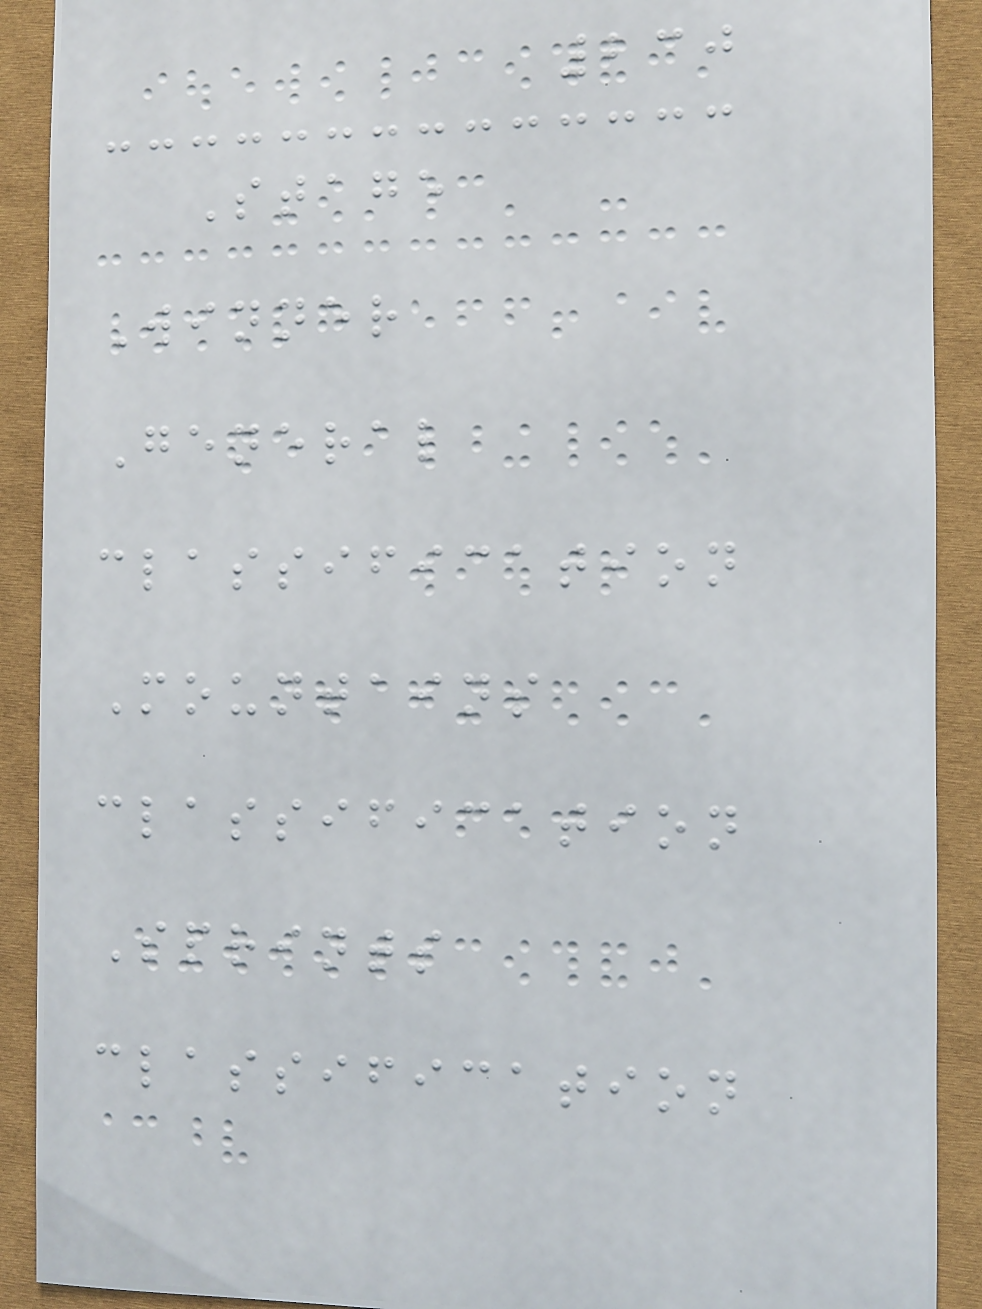230
Stage
Winner
General
classification
Mountains
classification
Sprints
classification
